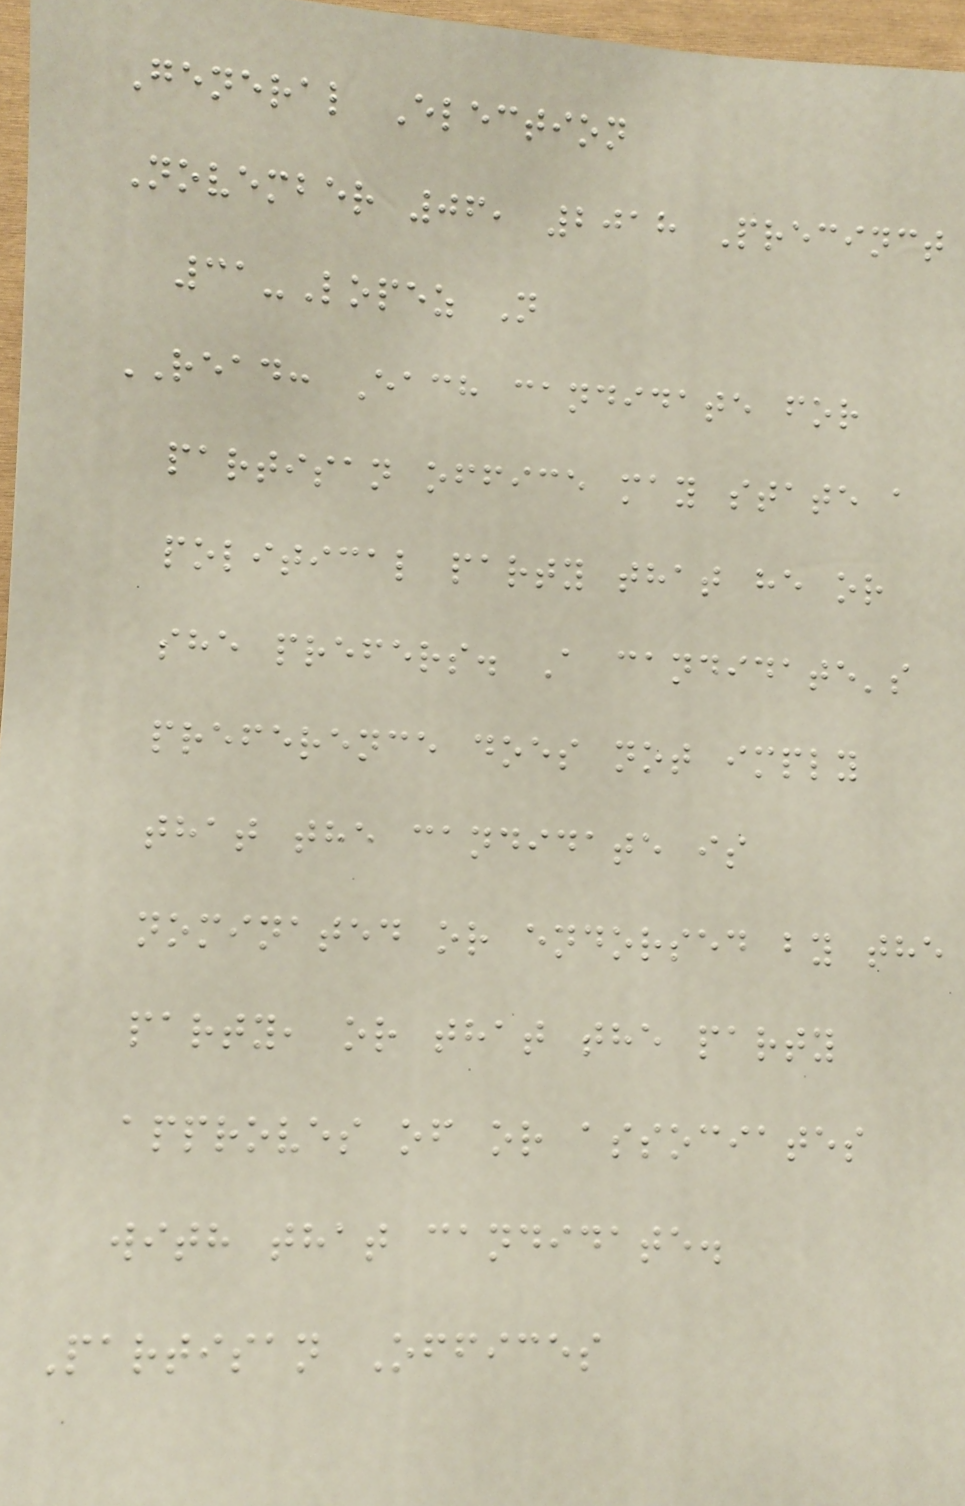General Election
November 06, 2018 Precinct
31-Lopez N
READ: Each candidate for
partisan office may state a
political party that he or
she prefers. A candidate's
preference does not imply
that the candidate is
nominated or endorsed by the
party, or that the party
approves of or associates
with that candidate.
Partisan Offices
